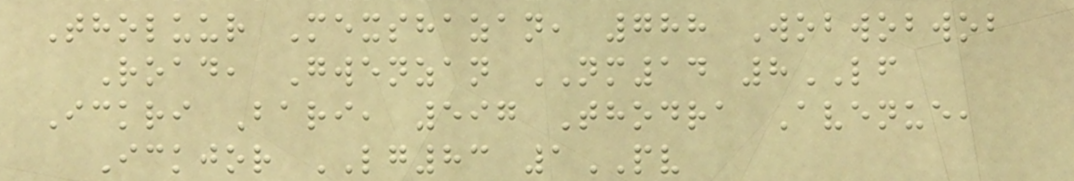Tholuur Mexshazan, 788 Wobwobwob
Road, Gwenzan NM14 8LF
Ickri Bari, 597 Thodra Avenue,
Ickjor LG83 1PV
